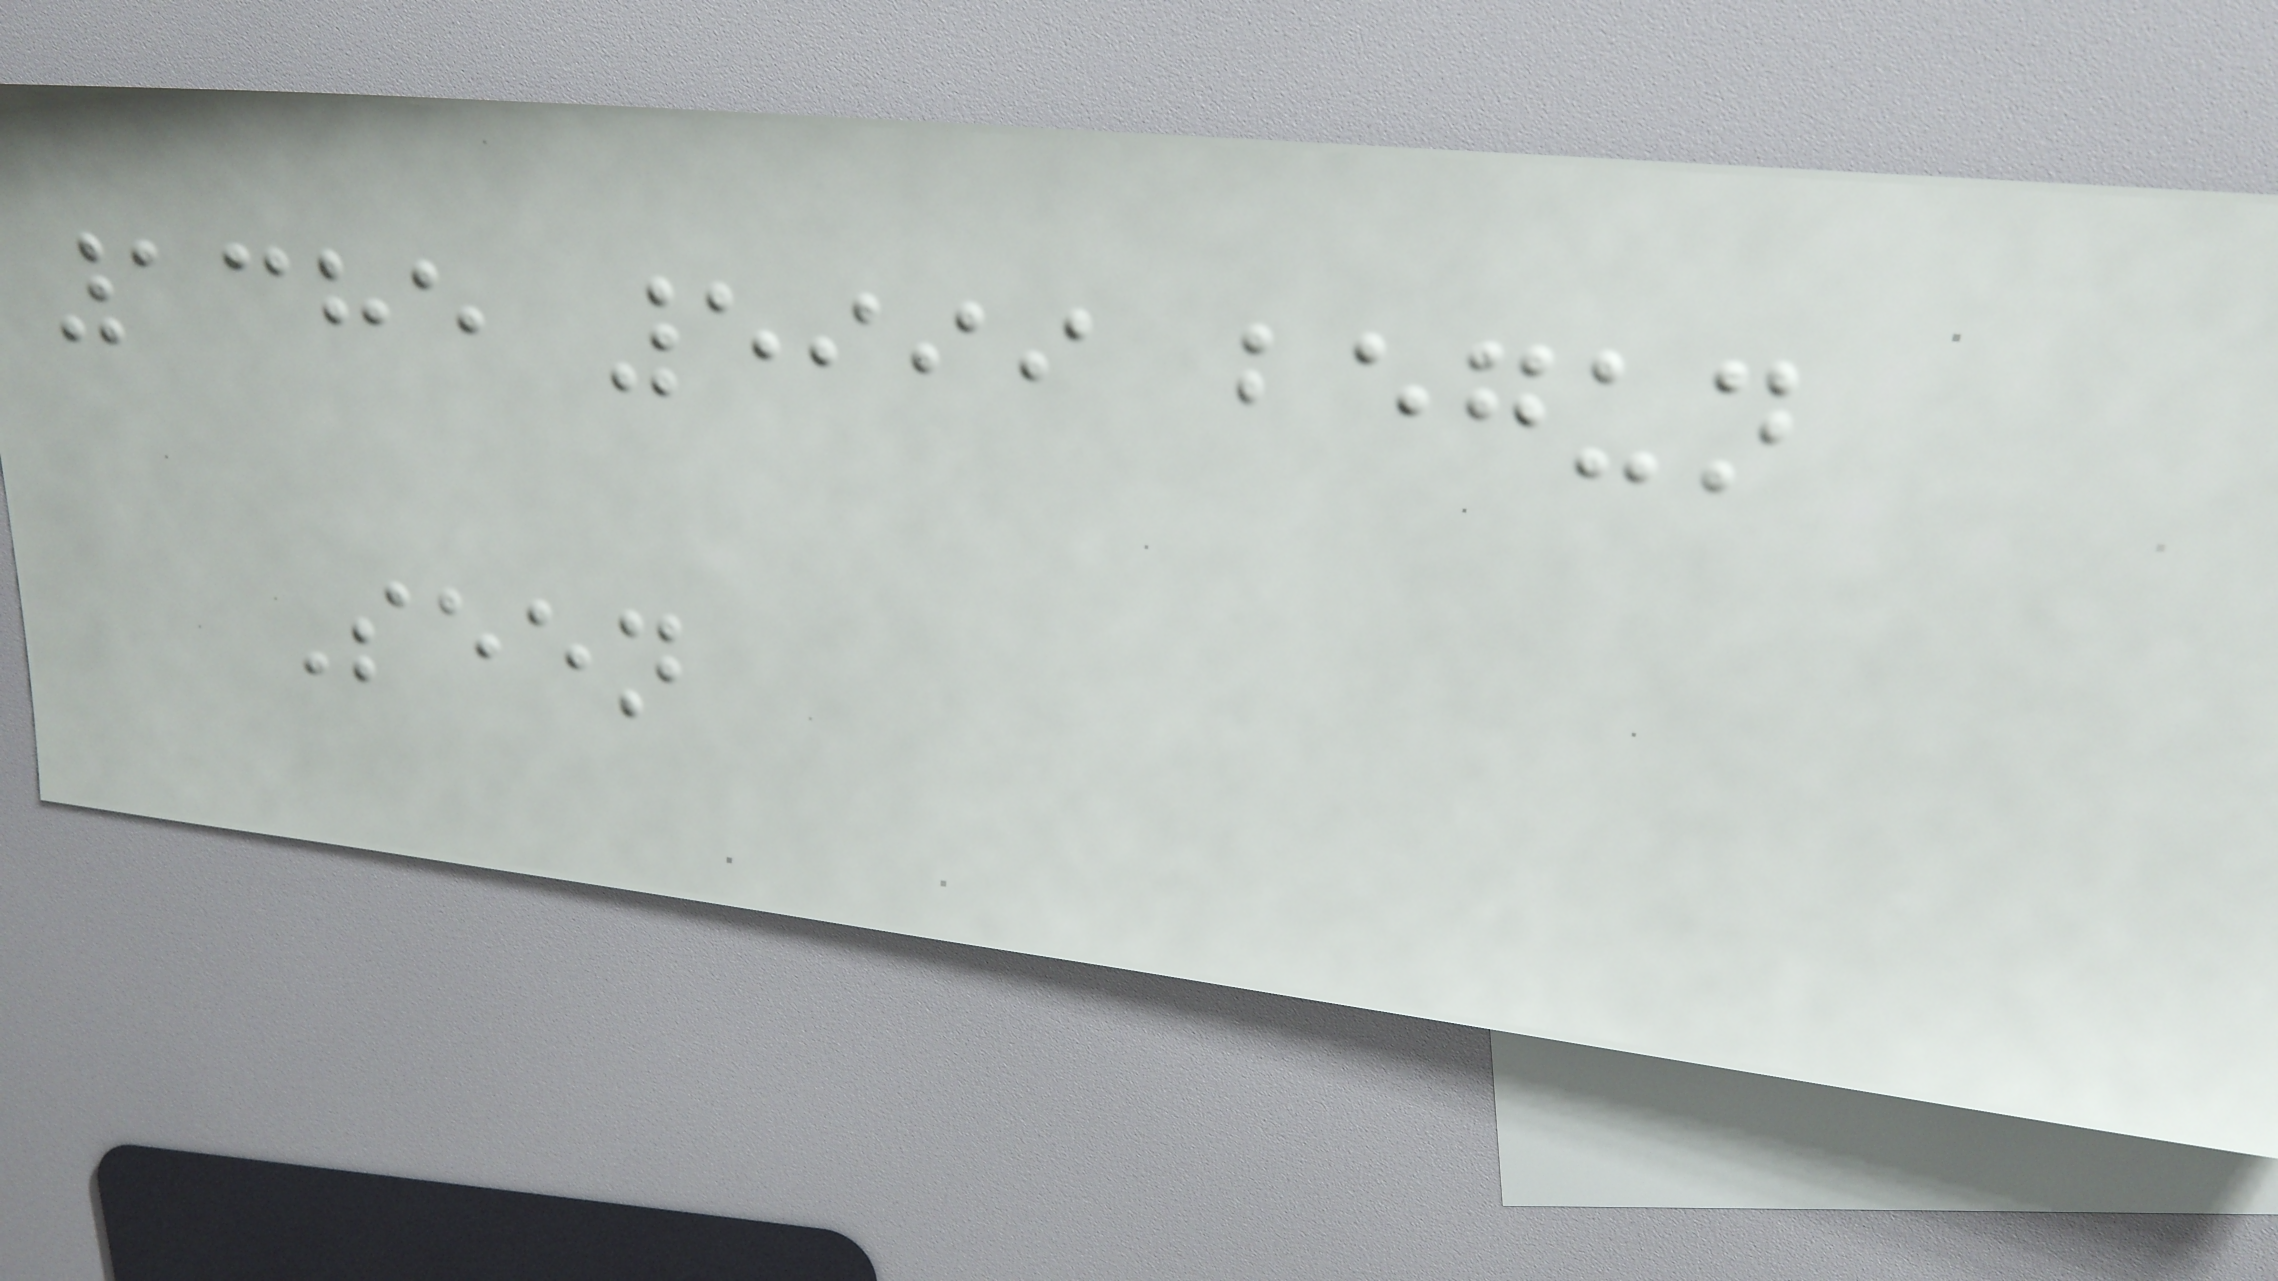1385 5999 begun
Seen
